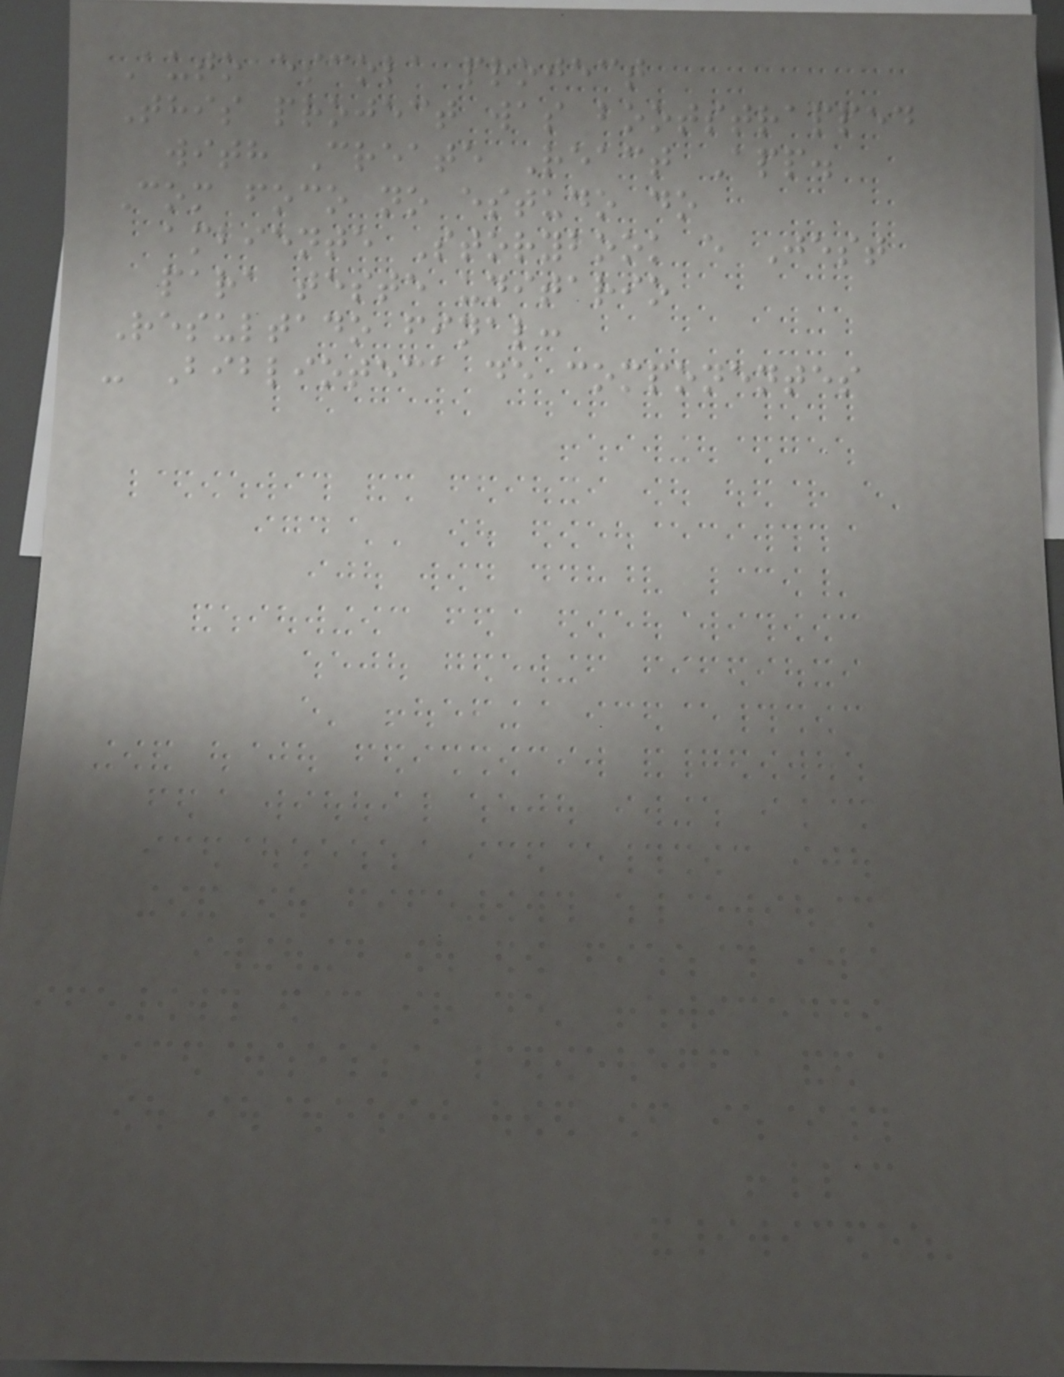Auto escola project
This project was bootstrapped
with Create React App.
Com foco no estudo do
ambiente Storybook e Jest
para teste unitario
Resultado final:
- Biblioteca de componentes
